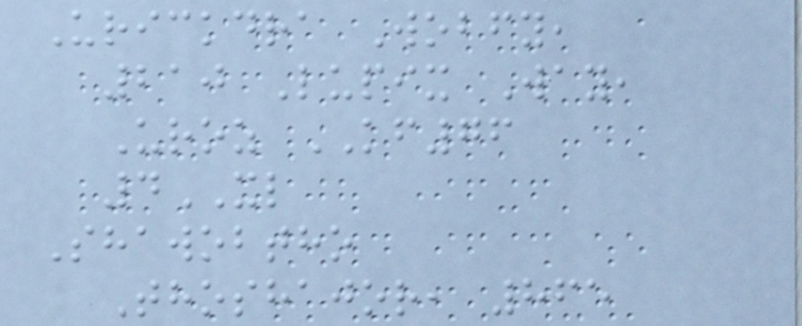Urickdra Wobfy,
210 Lupix Way,
Uroz KF76
4XL
Shawobtho
Thoshajor, 865
